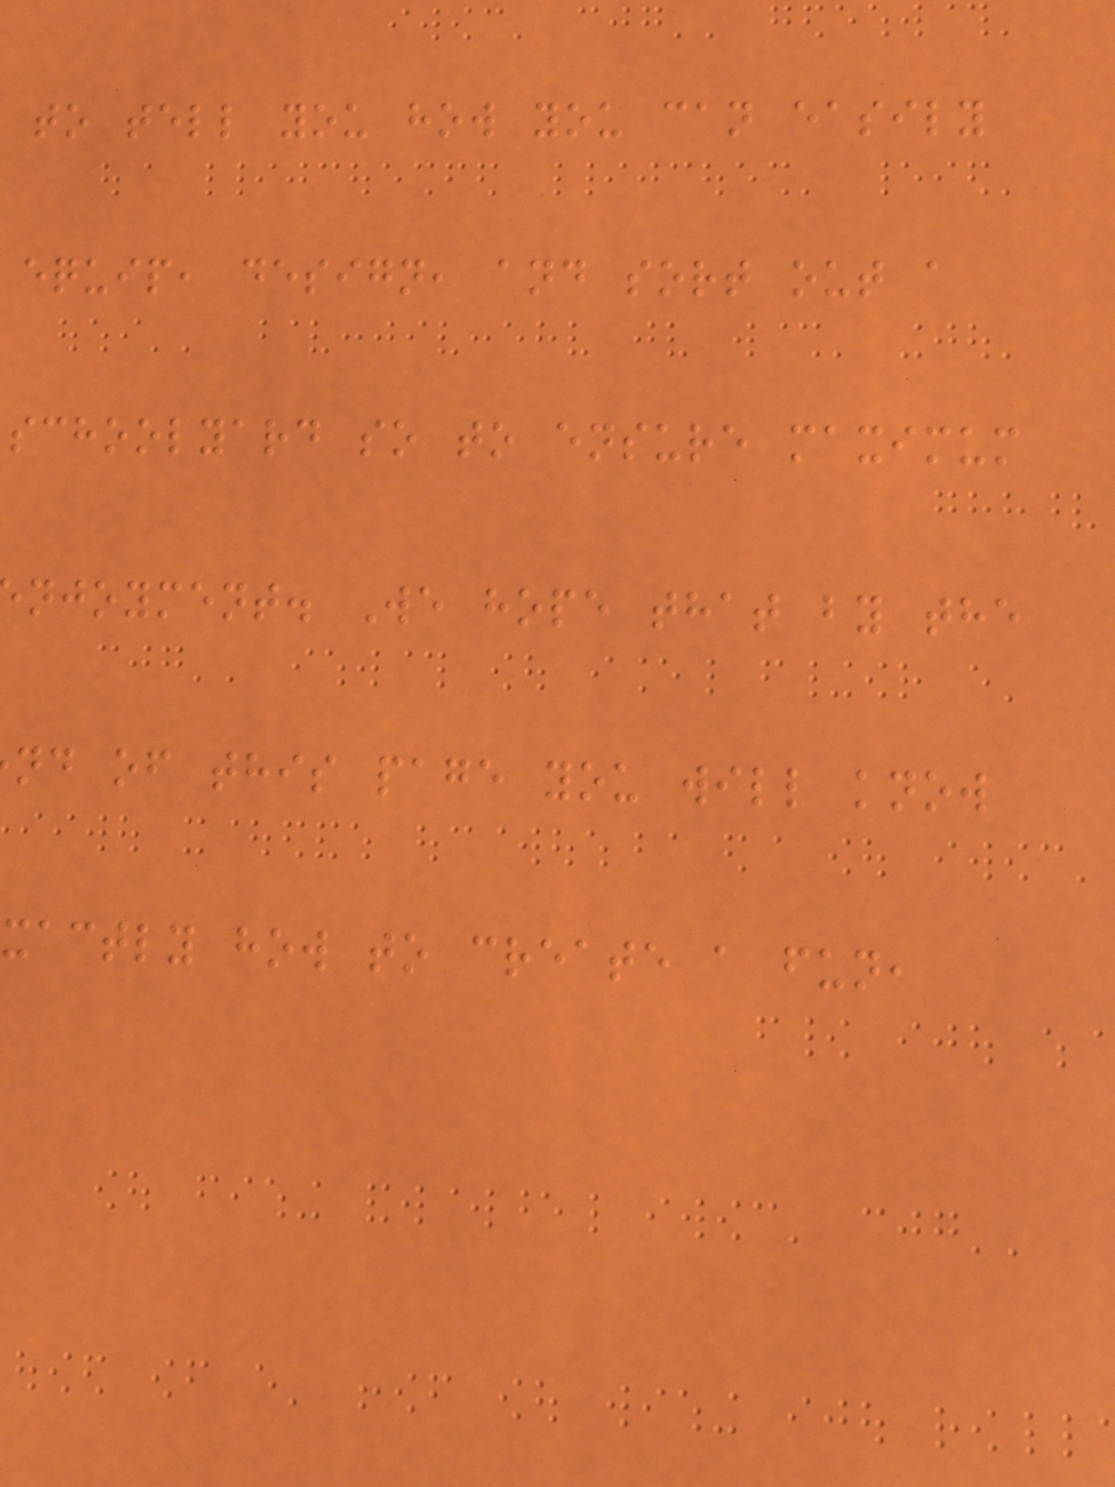to tell you how you can easily
equip, design, and sort out a
schoolyard so to ensure maximum
njoyment. We hope that by the
nd of this page you will know
xactly how to create a fun,
